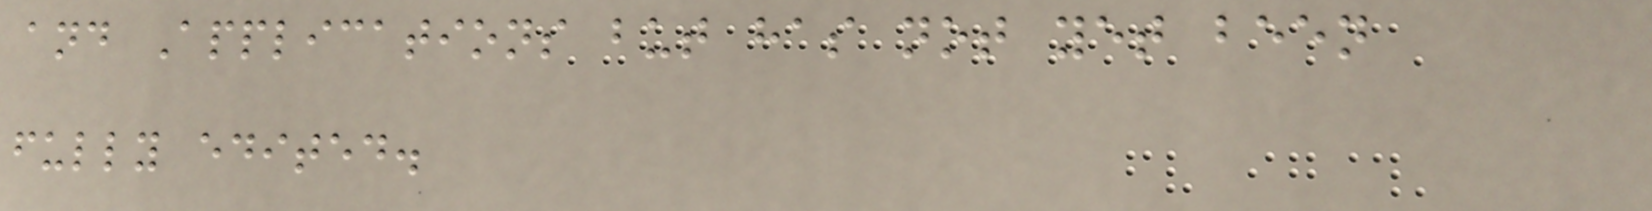and Applications but has not yet been
fully edited.
